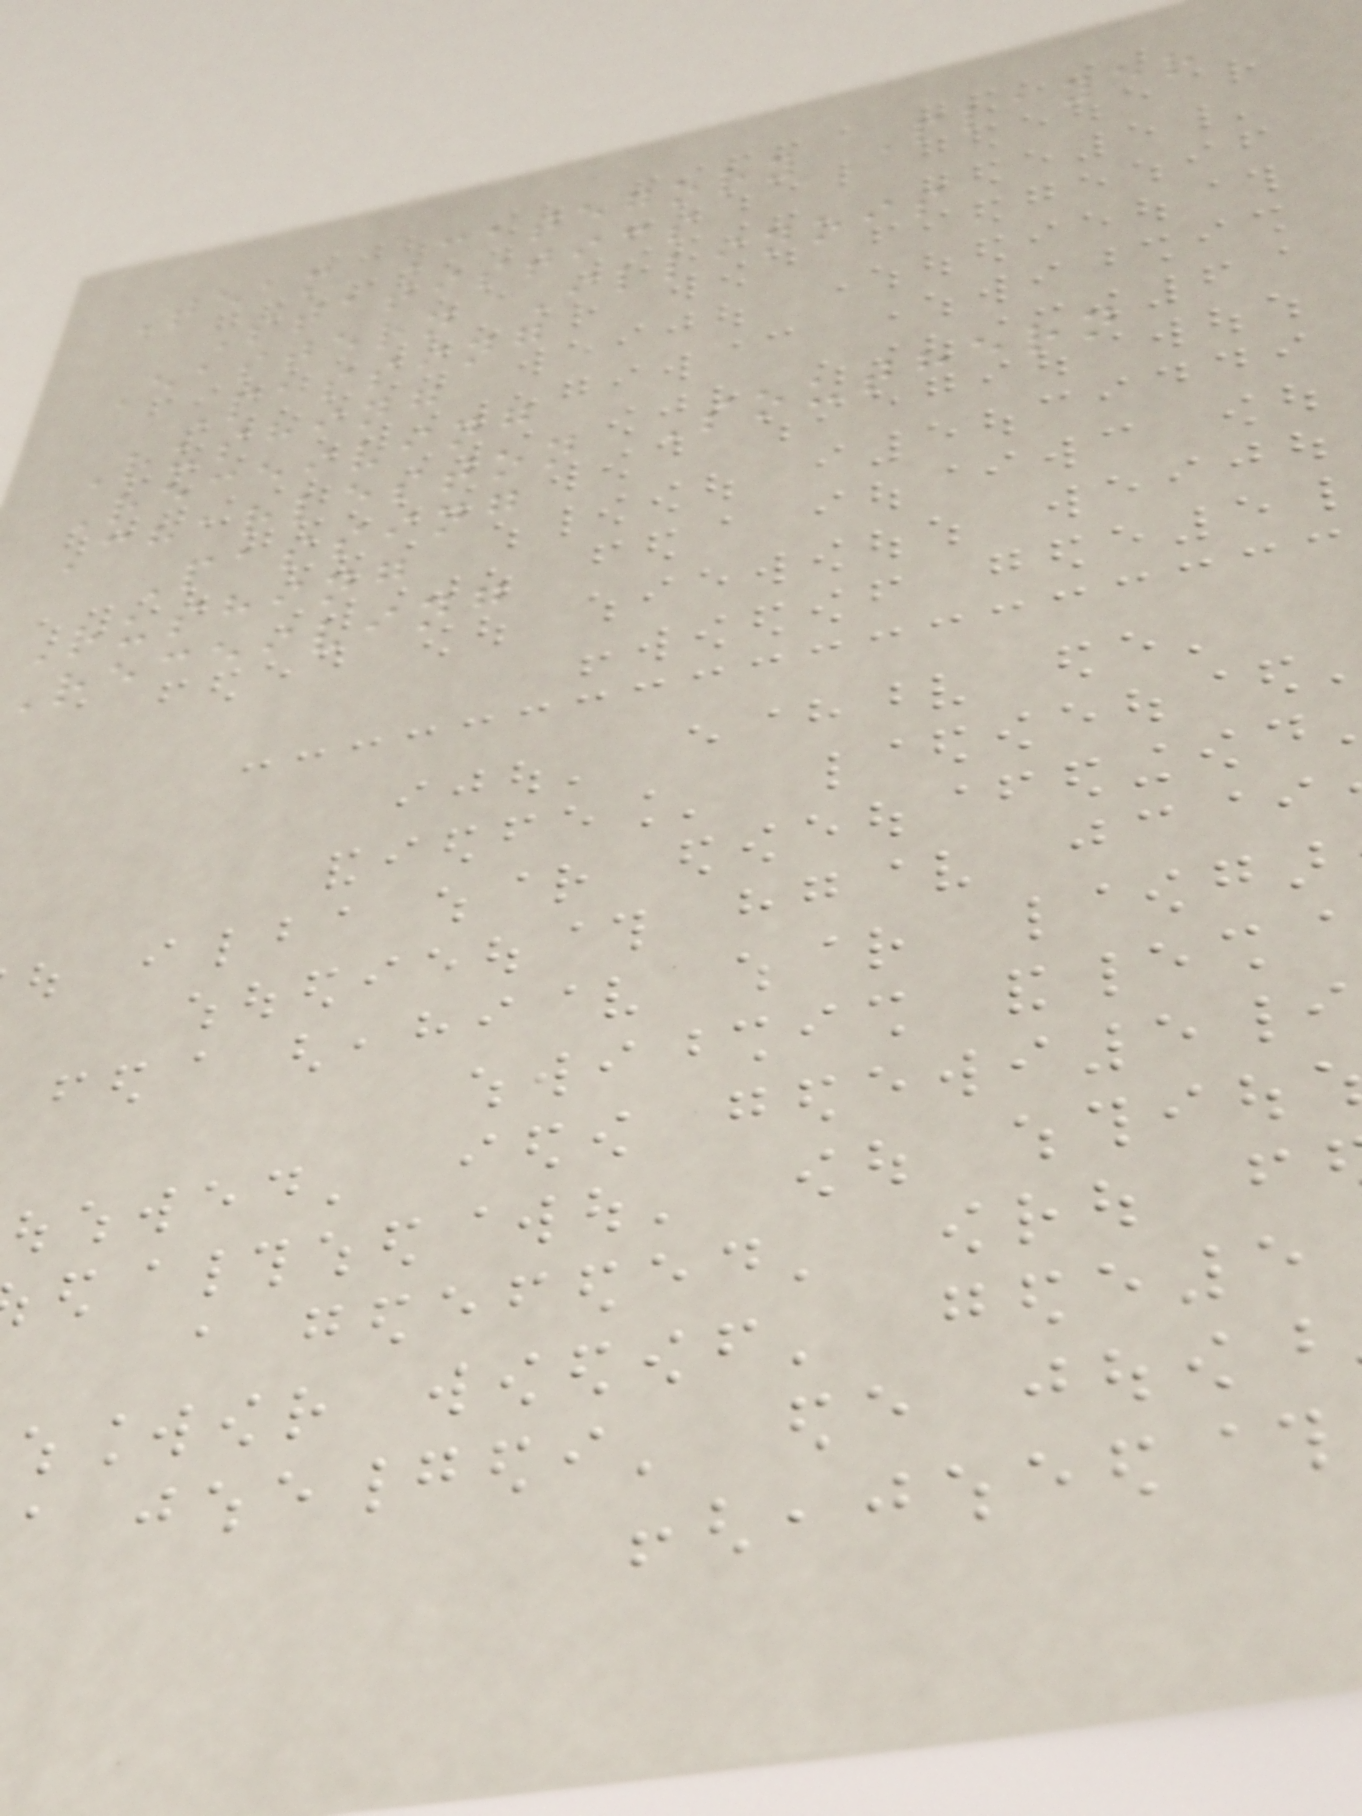Team Category Player
Statistics
Eastern Illinois
Passing
Rushing
Receiving
Charleston Southern
Passing
Rushing
Receiving
